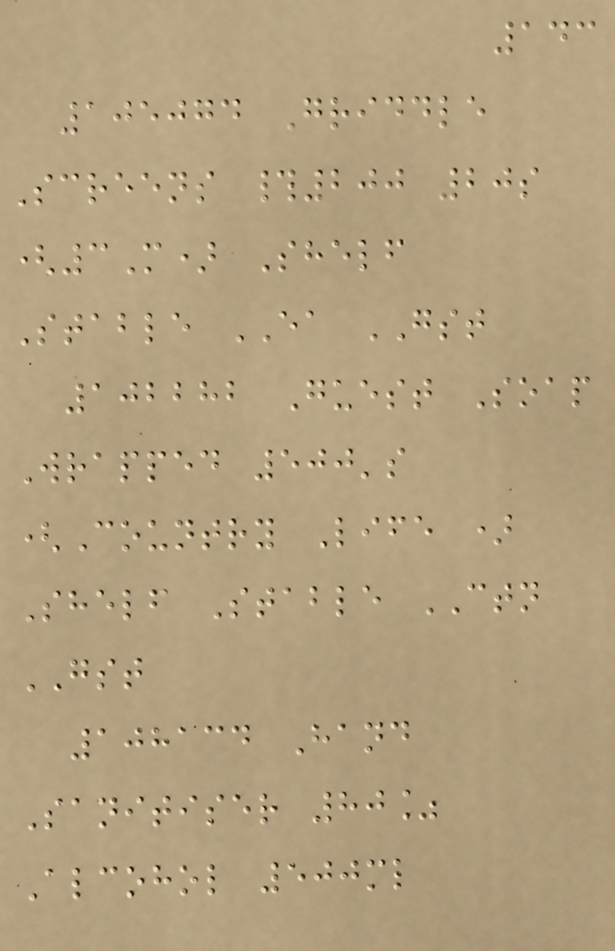143
105074 Griddle
Screens #200 20s
(3M) Shelf
Stable EA GST
102282 Guest Soap
Wrapped 500's
(Country Life )
Shelf Stable CTN
GST
108134 Hand
Sanitiser 80%
Alcohol 500ml
